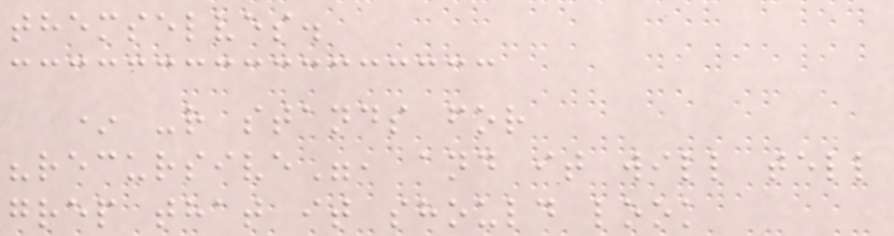themselves.
* -r stands for
"recursive", and it will tell
grep that it should look
